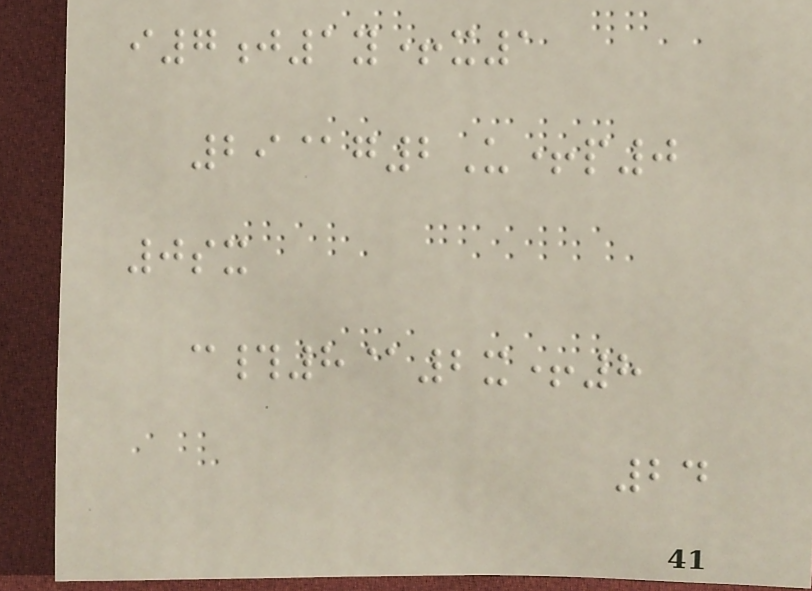i7j1y+x1
29@g2U+p0
0sx
c#8@2x+8
24
